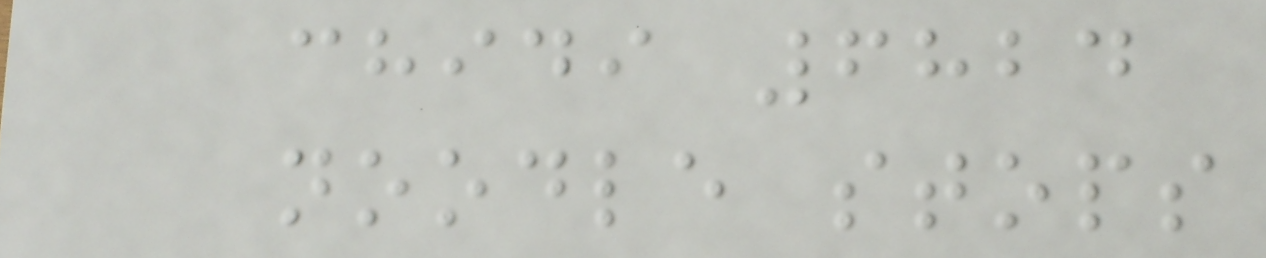chidi 6824
noodle stops
